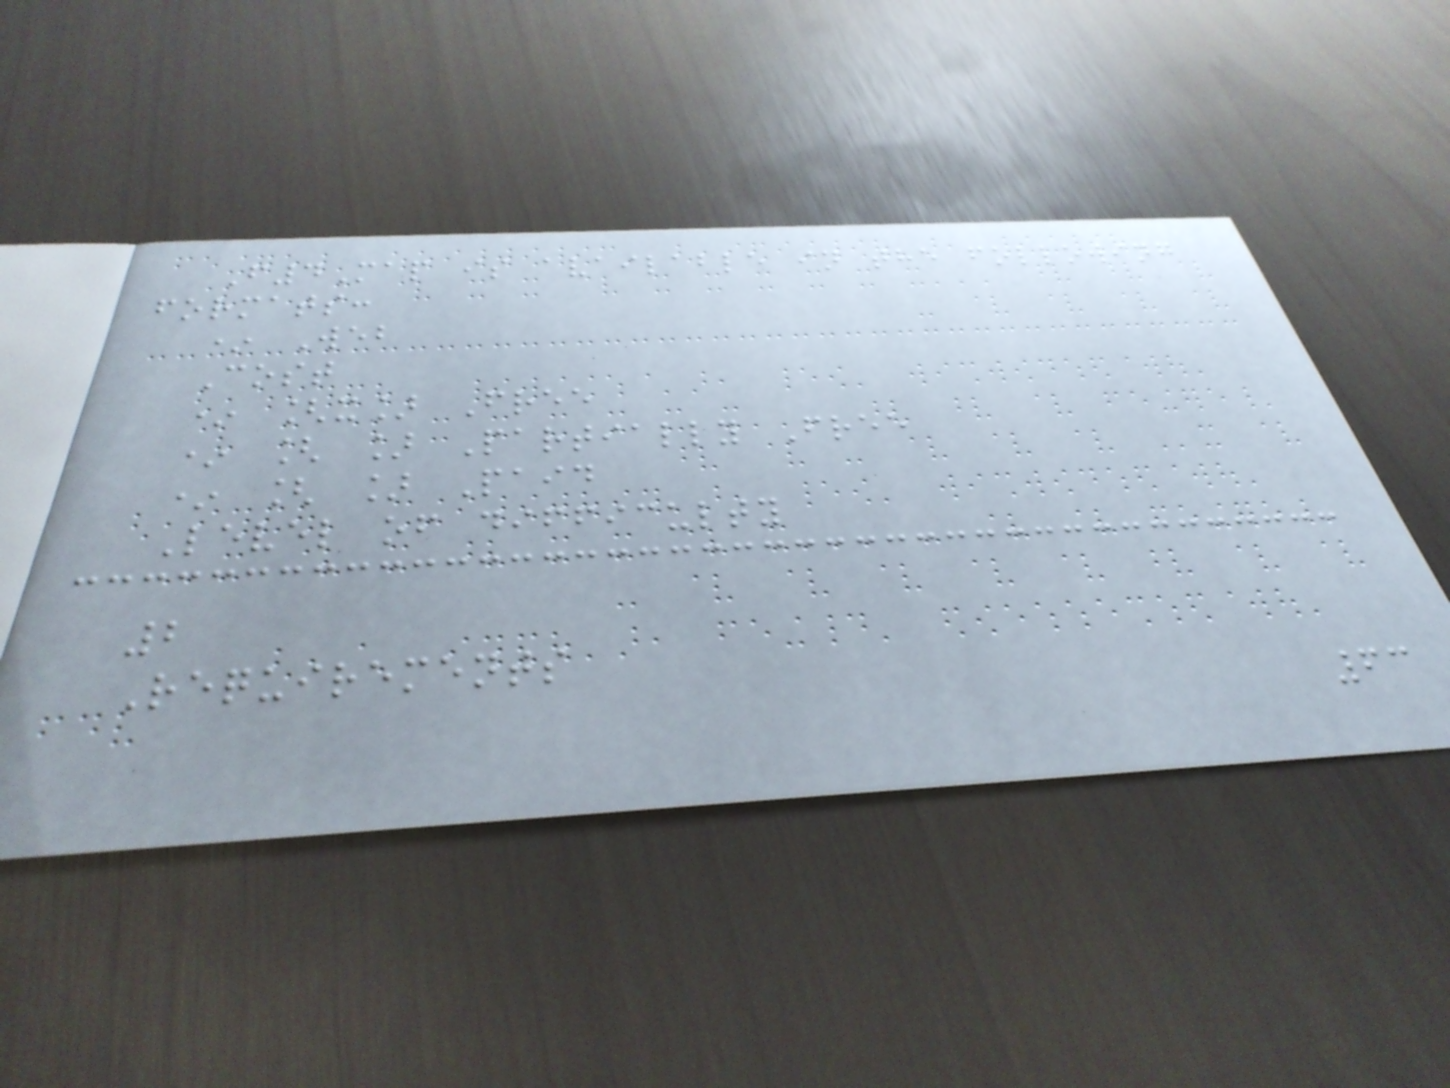F4Map is available in the following
formats:
* Web
Cost
* [x] Free
* [ ] Partially Free
* [ ] Paid
Level of difficulty
2
Requirements
63
